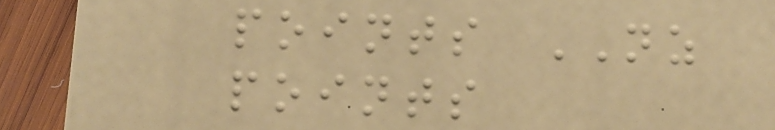points NZ
points
